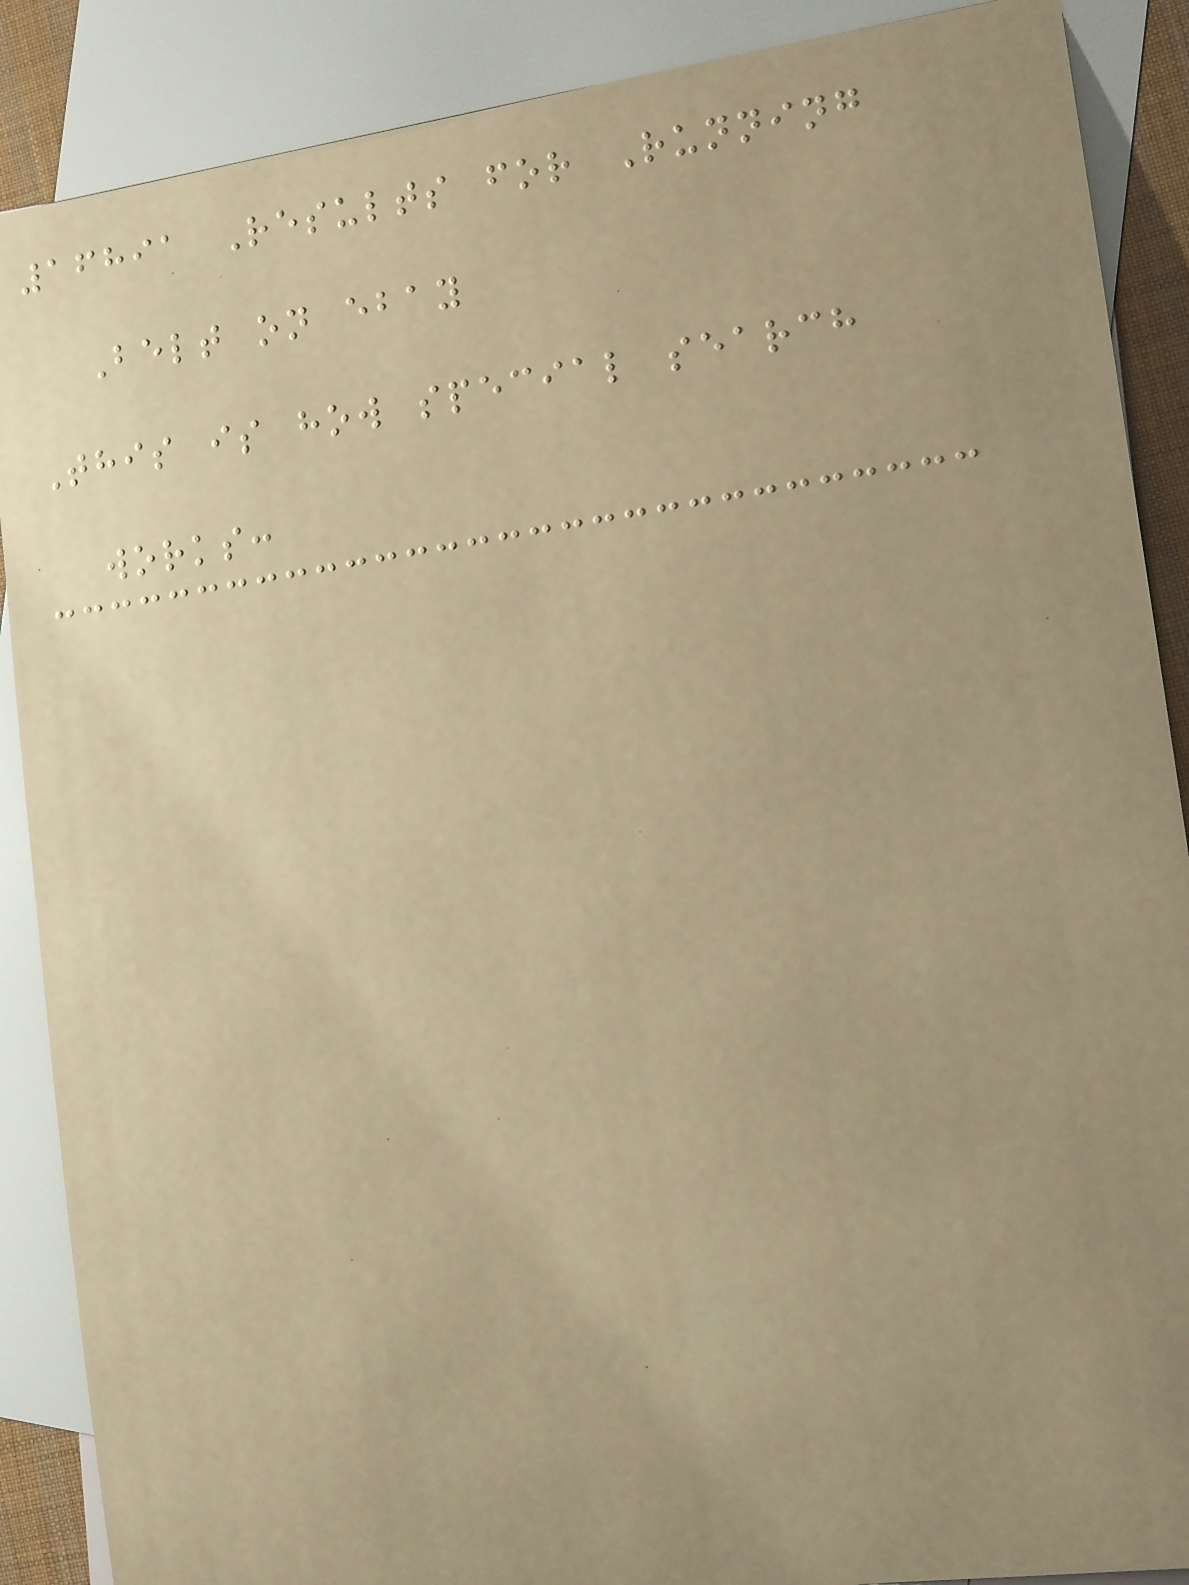16891 Results for Running
Belt on ebay
This is how special search
works:
